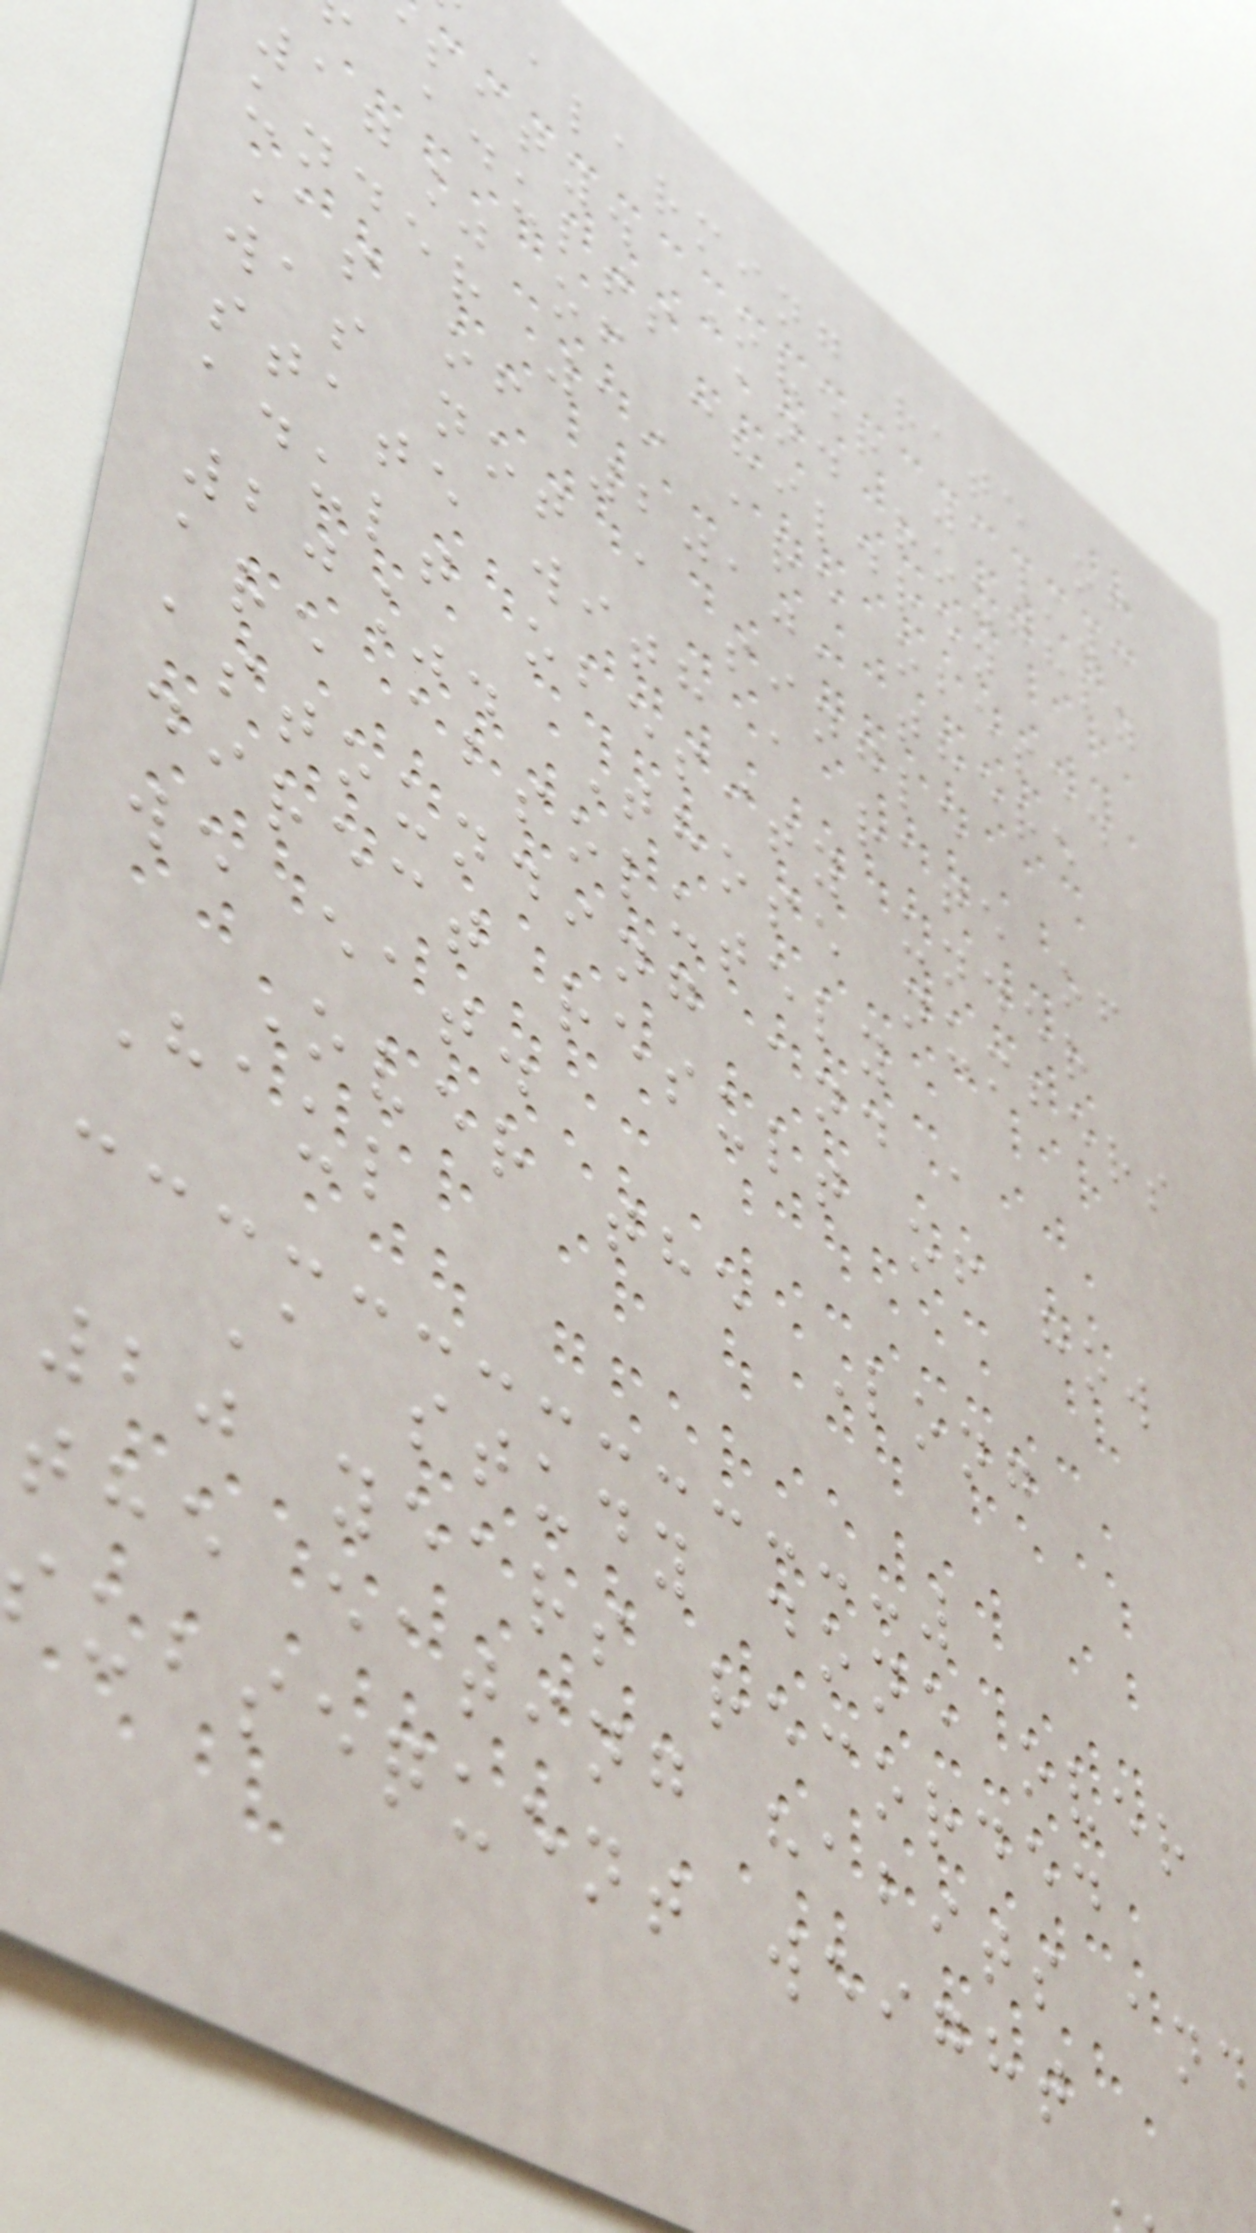alarming rate of
sity. Over 1/3
adults and roughly
17% of children
under 19 are obese.
As of 2010, there
was not a single
state with a rate of
adult obesity under
20%. Those numbers
are absolutely
astounding and a
direct result of how
we eat.
Over the Long
Haul
A study done over
20 years recorded
the eating habits and
subsequent weight
